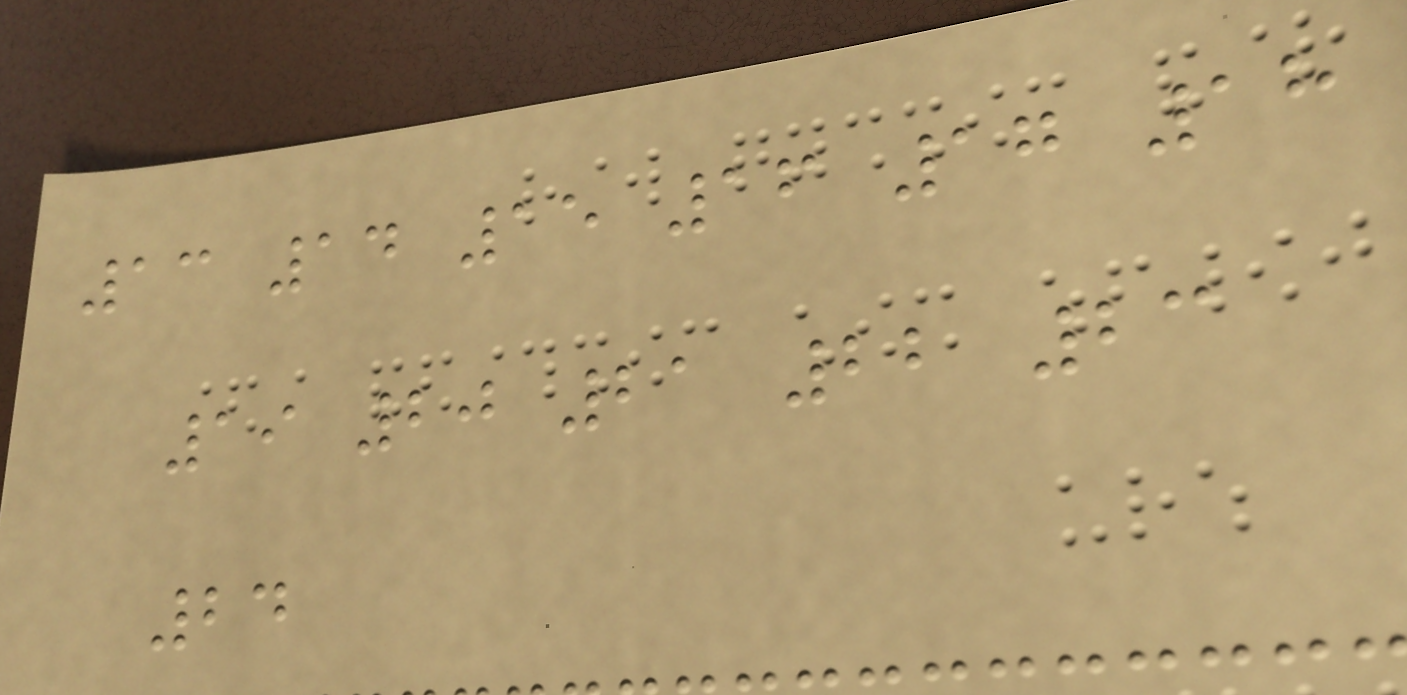13 14 15 16 17 18
19 20 21 22 23
24
